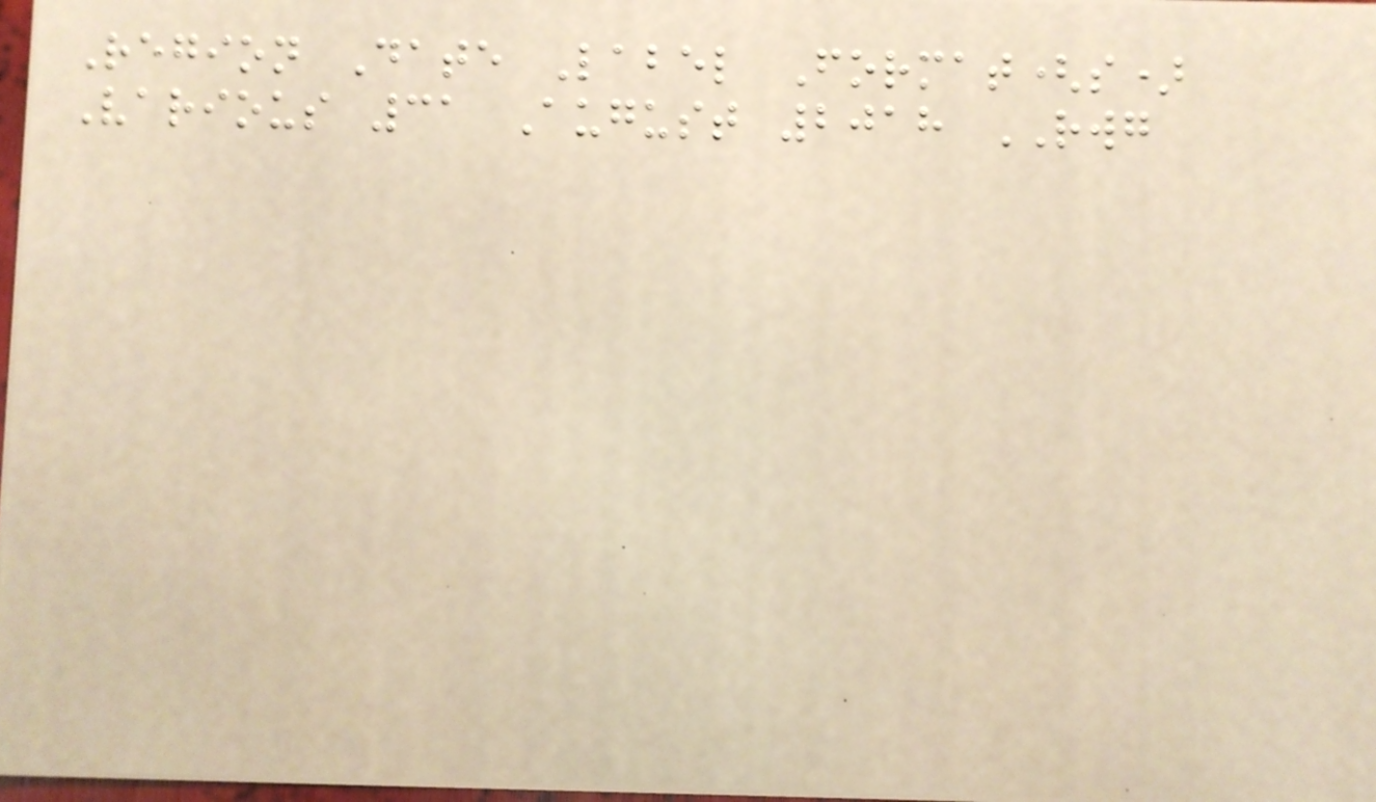Region Date Label Format(s)
Various 31 August 2018 RWG
